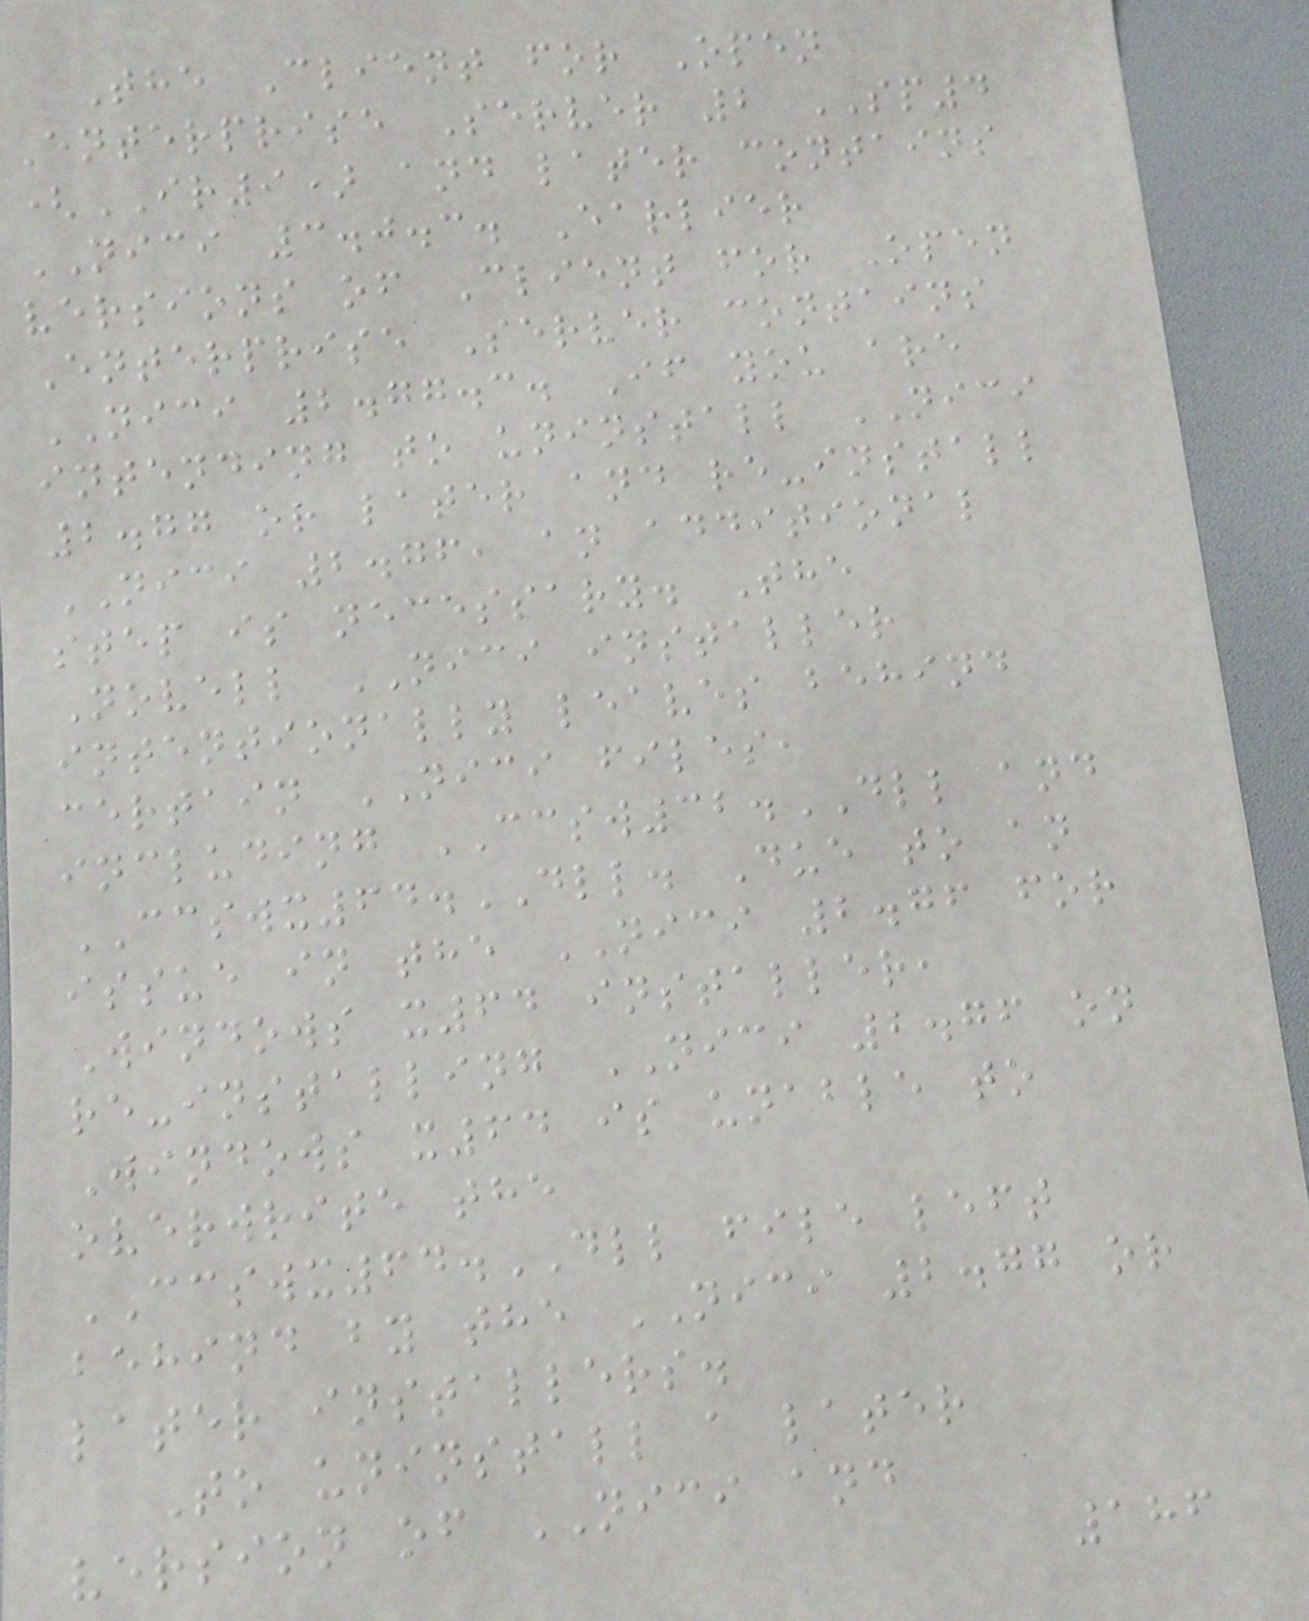The Client for Open
Enterprise Server 2 SP4
(IR9) and later contains
NICI 3.0.3. Earlier
versions of Client for Open
Enterprise Server contains
NICI 2.77.3. If you are
intending to uninstall NICI
2.77 or later and re-install
NICI 2.76, an additional
step is necessary. The
Novell NICI installer
intentionally leaves behind
certain NICI files,
including CCSW32.DLL and
CCSWX64.DLL. Due to an
issue in the NICI 2.76 for
Windows x64 installer,
re-installing NICI 2.76 on
Windows x64 is unable to
overwrite the
CCSWX64.DLL file left
behind by the NICI 2.77 or
later installers.
To uninstall a later
version of NICI and
186
